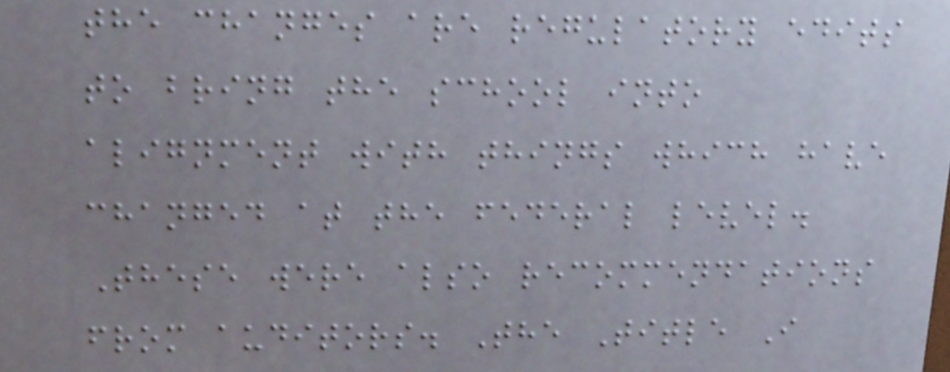the changes are regulatory edits
to bring the school into
alignment with things which have
changed at the federal level.
These were also recommendations
from auditors. The Title I
